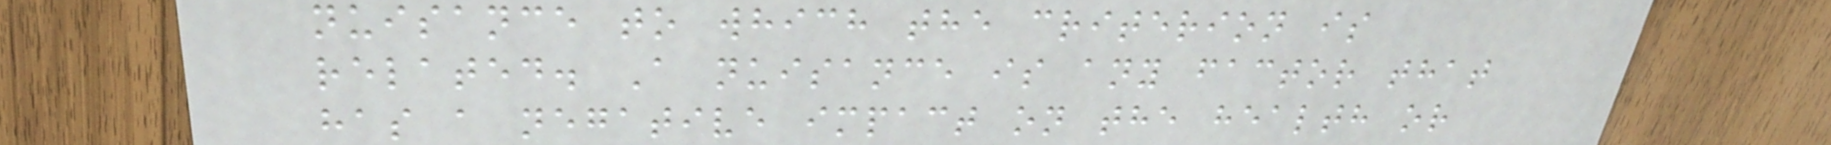nuisance to which the criterion is
related. A nuisance is any factor that
has a negative impact on the health or
